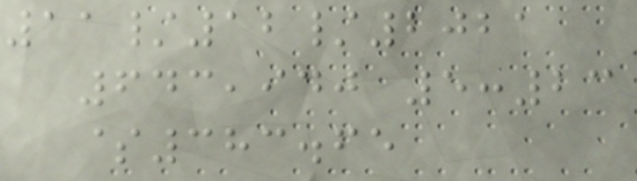11/12/2021
643,940 5:23
$383.65
